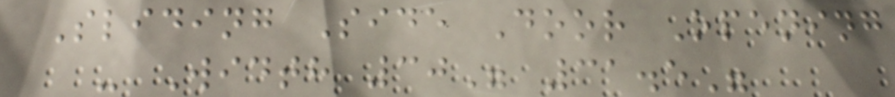Sliding Side Door Opening
- Width 30" 31.5"
